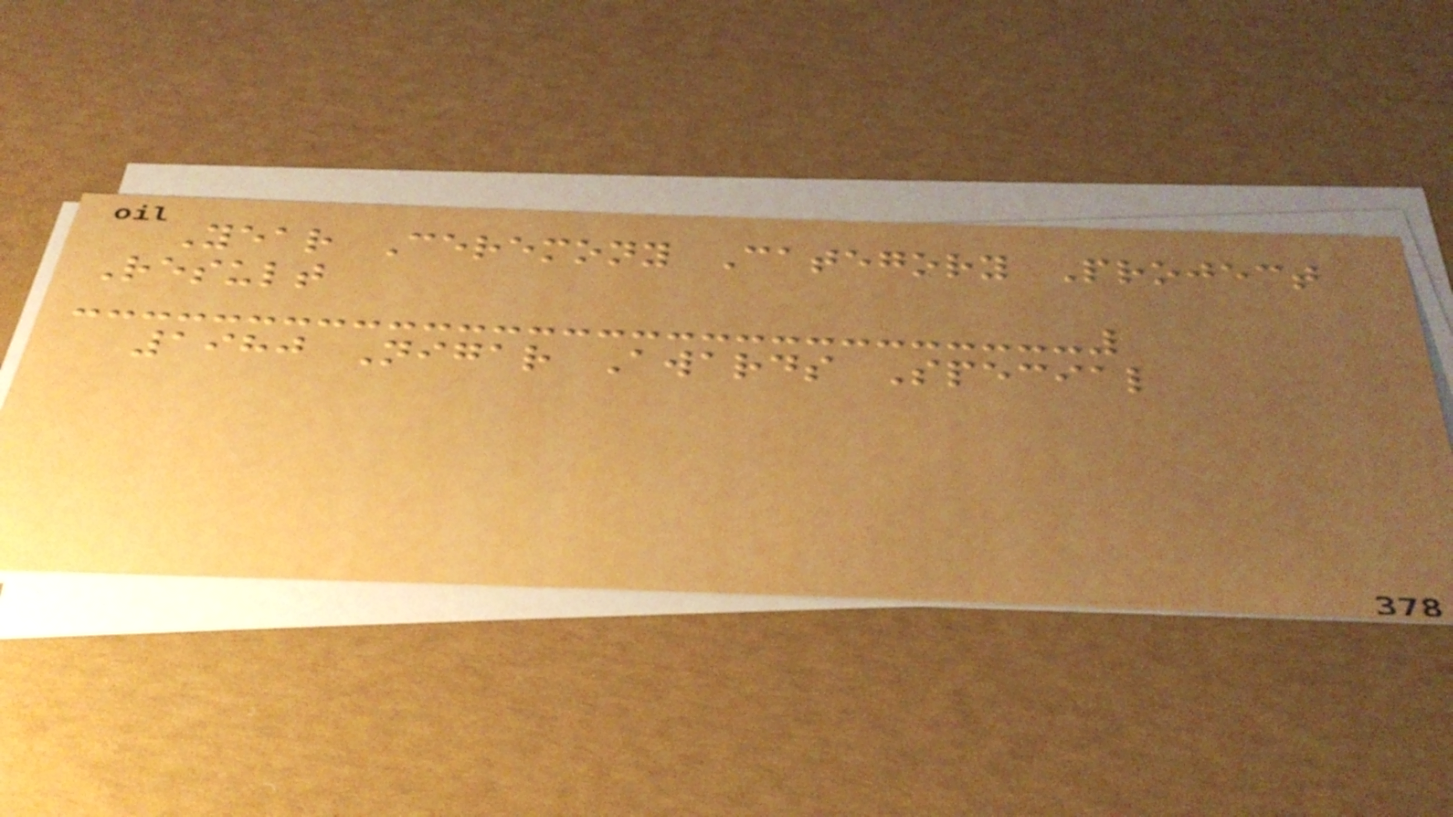Year Ceremony Category Project
Result
1980 Nigar Awards Special
